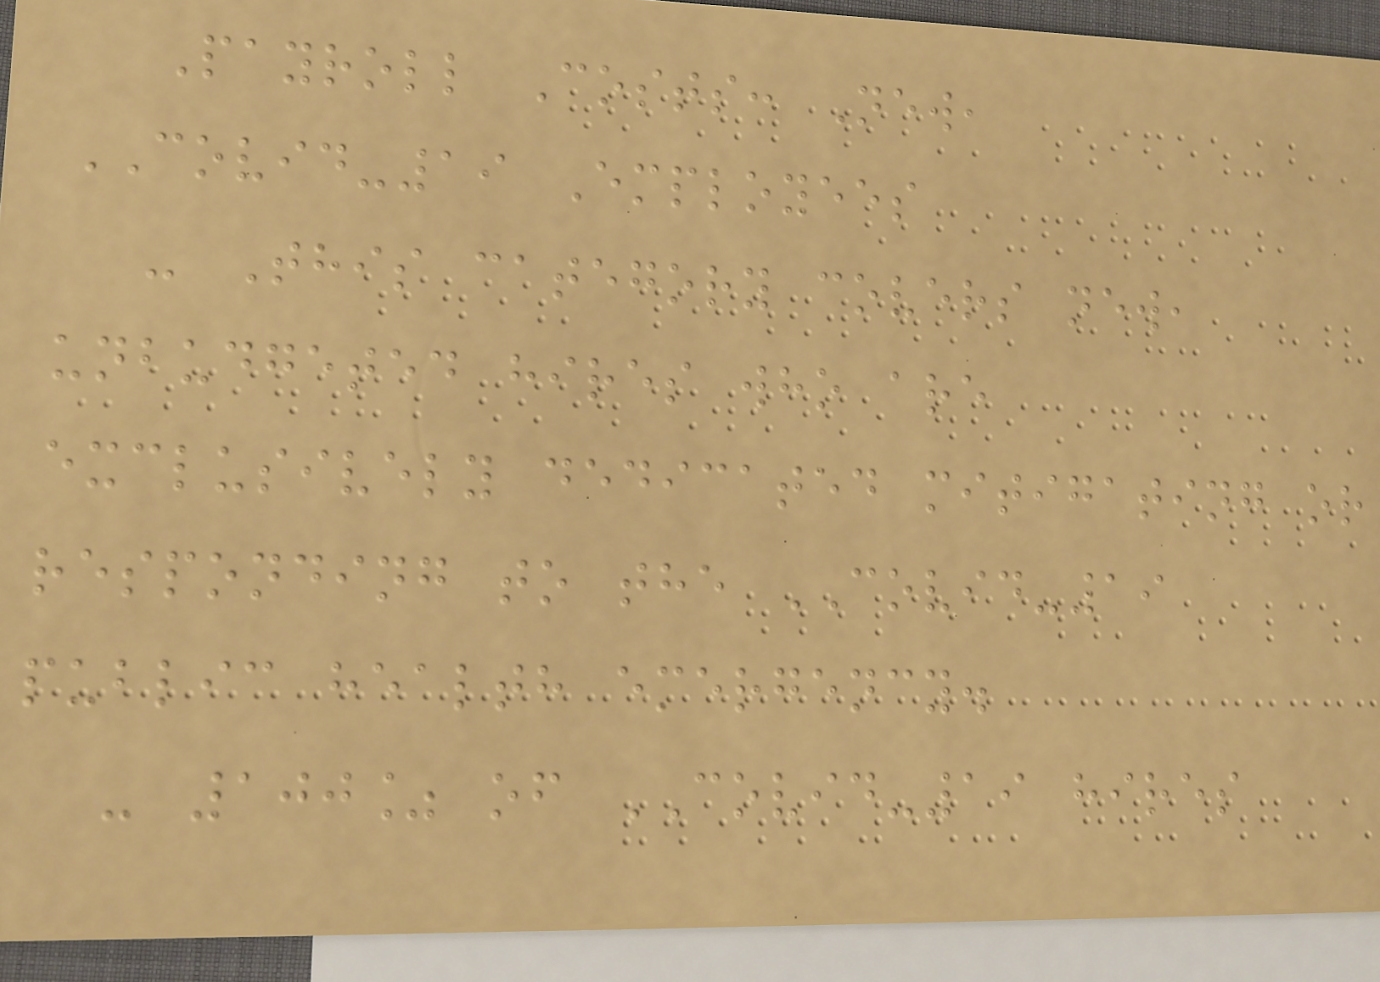Payroll Costs: New,
COVID-19 Employees
- This category covers new,
unbudgeted hires who are
exclusively dedicated mitigating or
responding to the COVID-19
public health emergency.
- 100% of COVID-19 hires
